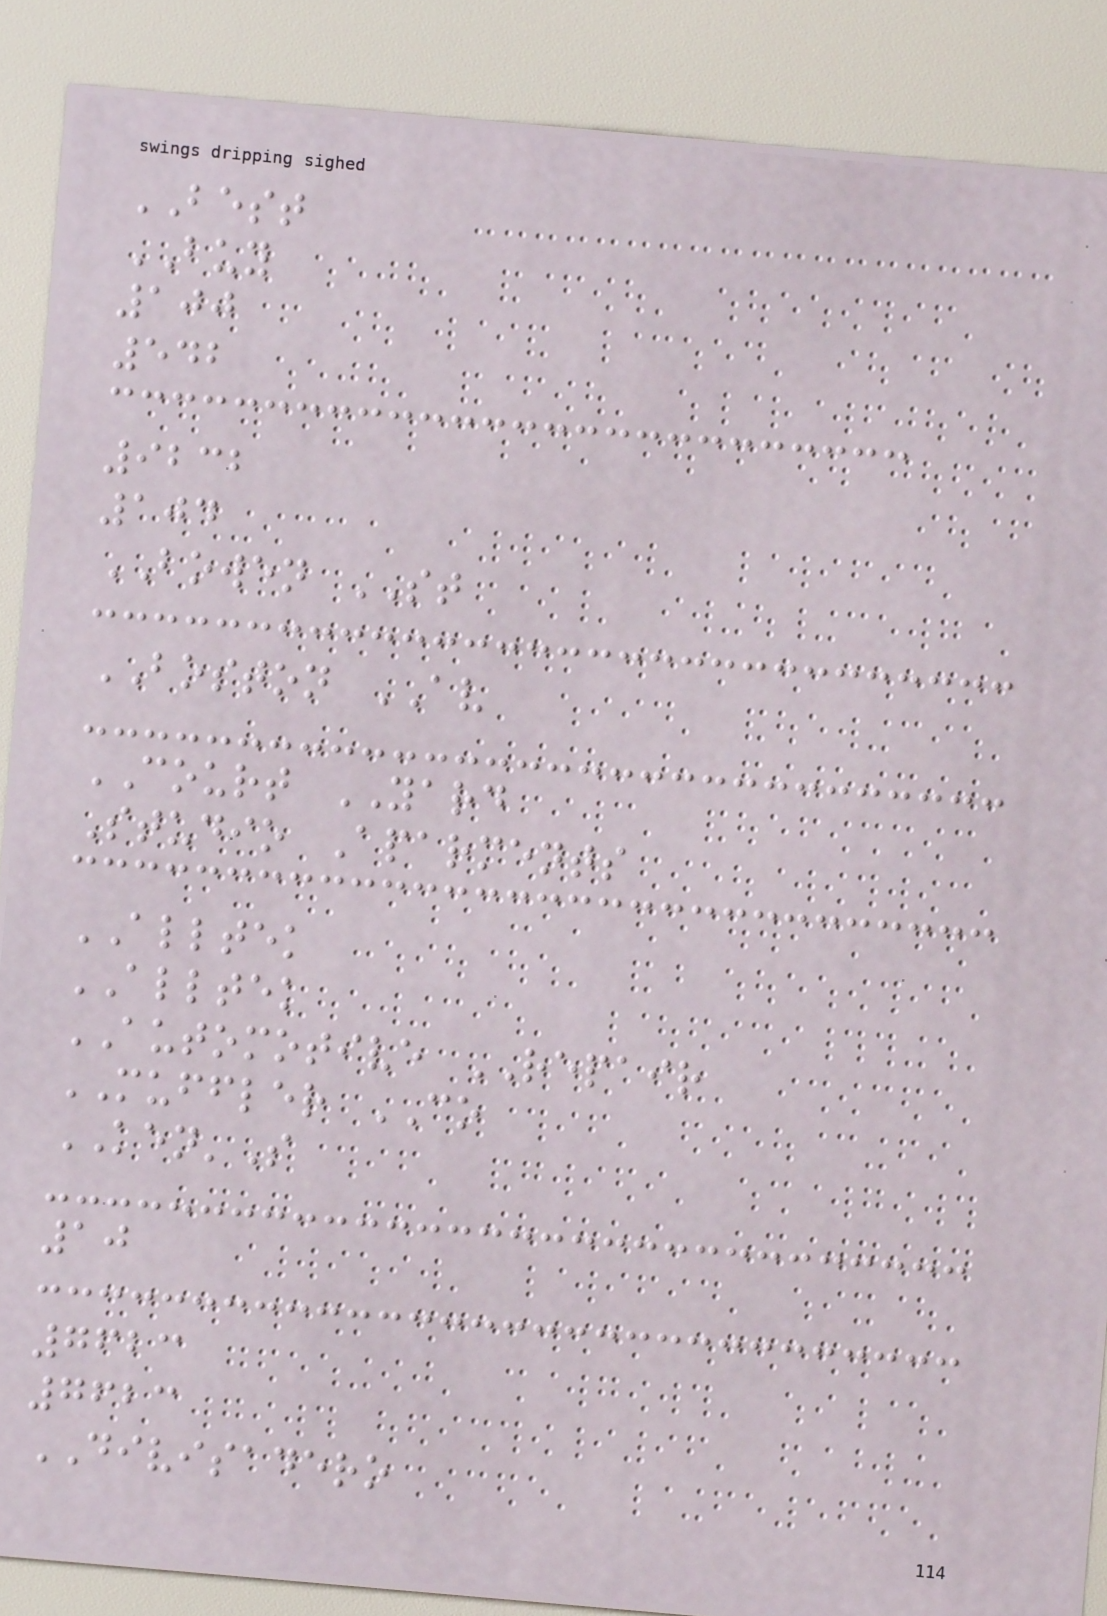BEST
BUY
100
542
9232
104
BOWEN ST
BOSTON AV
COURT YARD
Studio Aparments
ALLTEK
ALLTEK
AUTOMOTIVE REPAIR
MUFFLER CO
KEN'S
10
7623
7623
DIVISADERO
